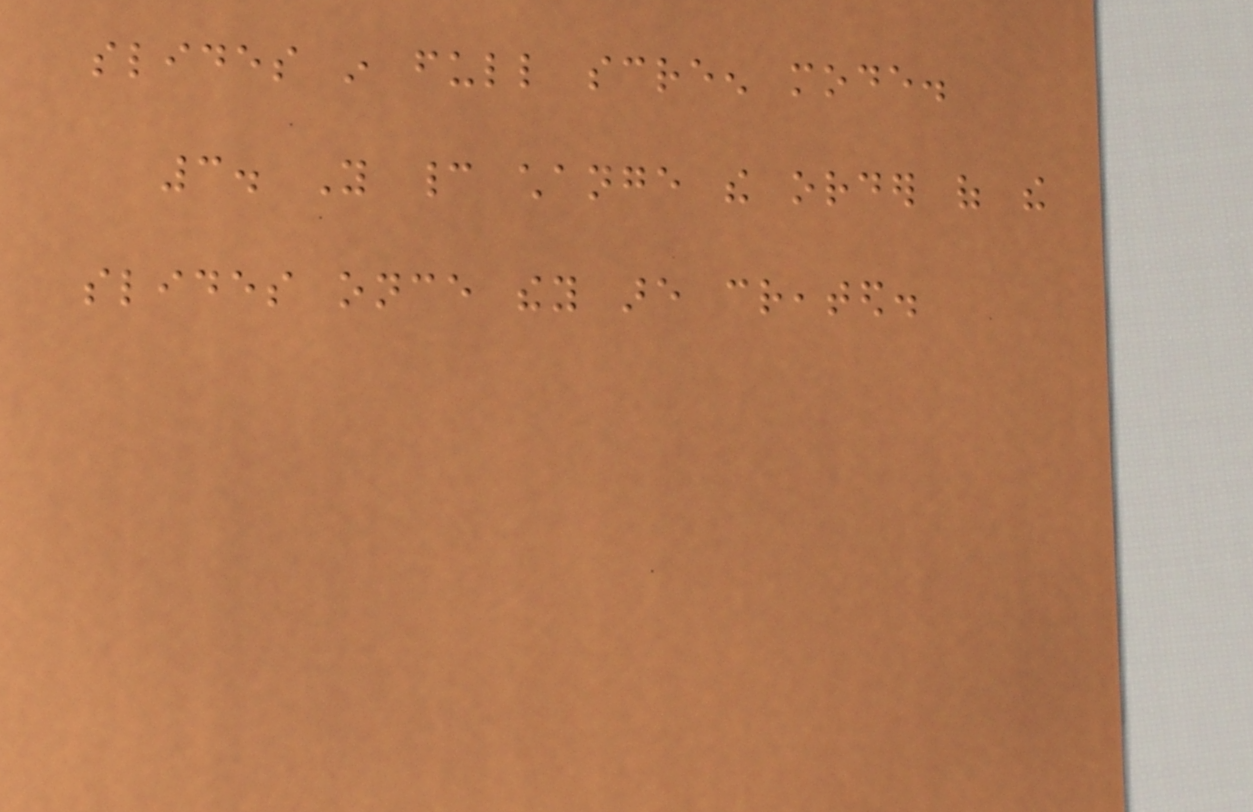slides in full screen mode.
3. You cannot change the order of the
slides once they are created.
